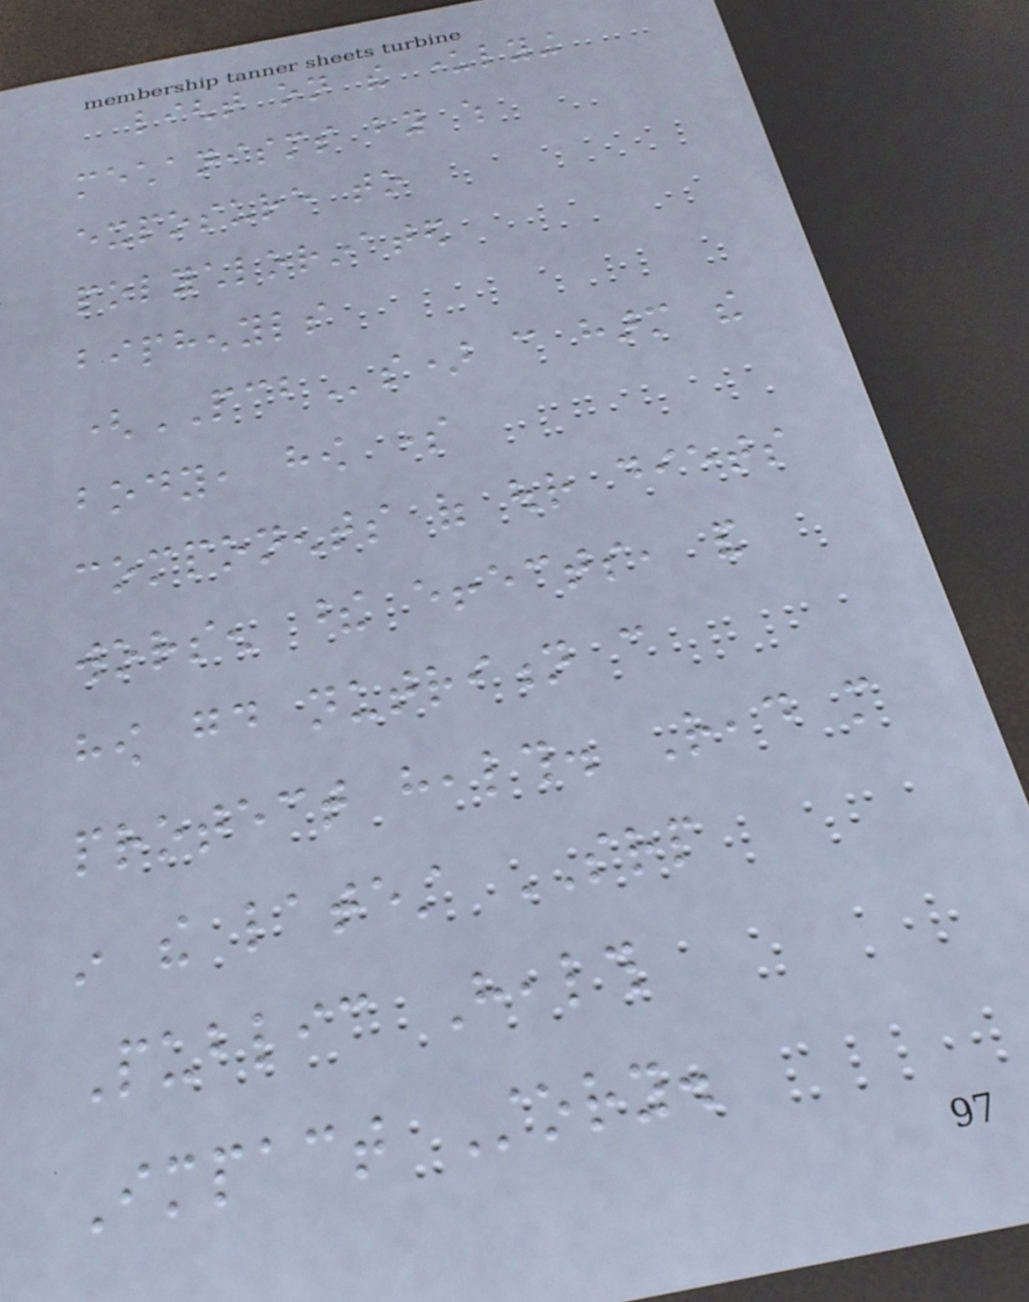light on the underlying
mechanisms by which
exposure to
polychlorinated
biphenyls
(PCBs) can harm the
body, how some
components of our diets
worsen these effects, and
how good nutrition can
protect health. Read more
in the latest SRP
Public Health
Impact Story.
